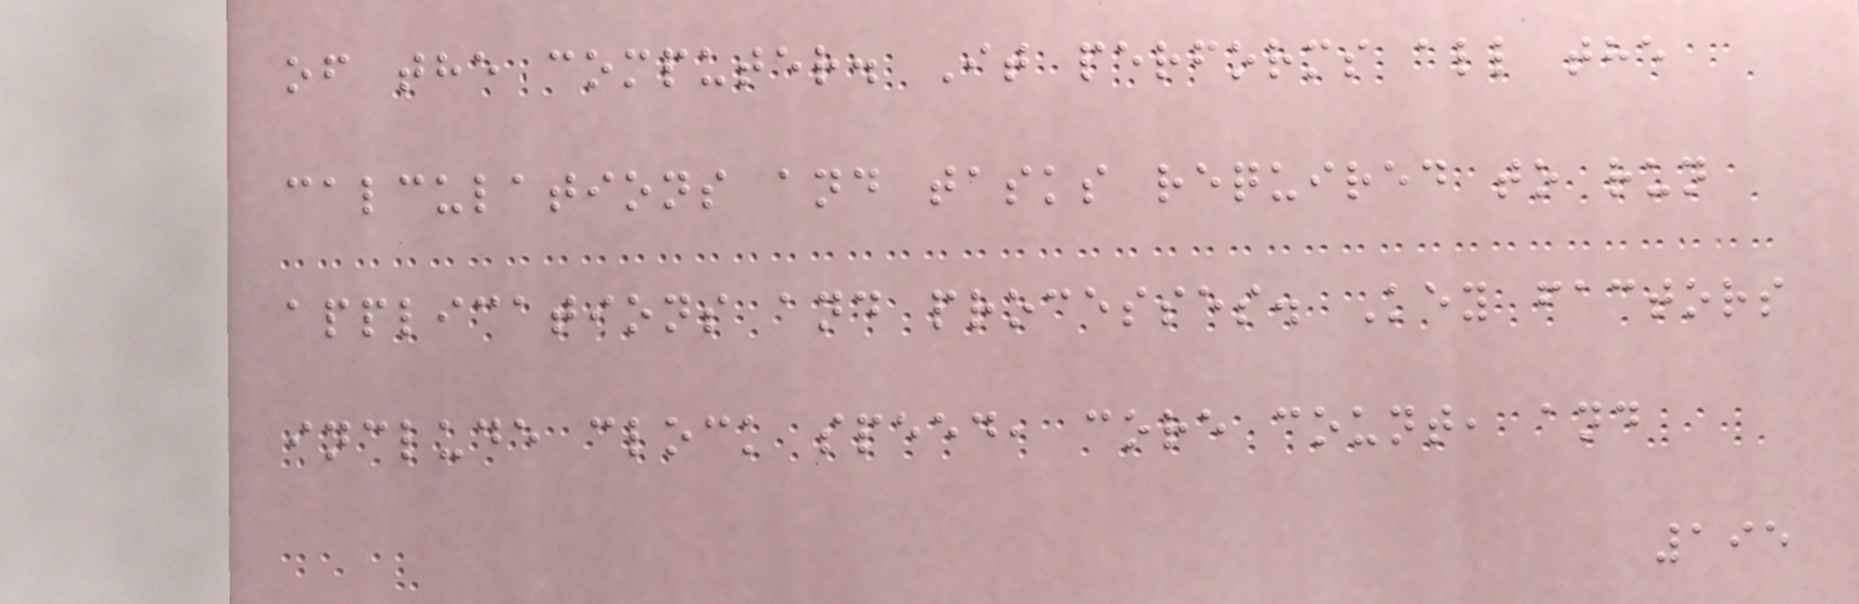of the computer. It performs all the
calculations and tasks required to run
applications and processes. Key factors
include clock speed, core count, and
195
